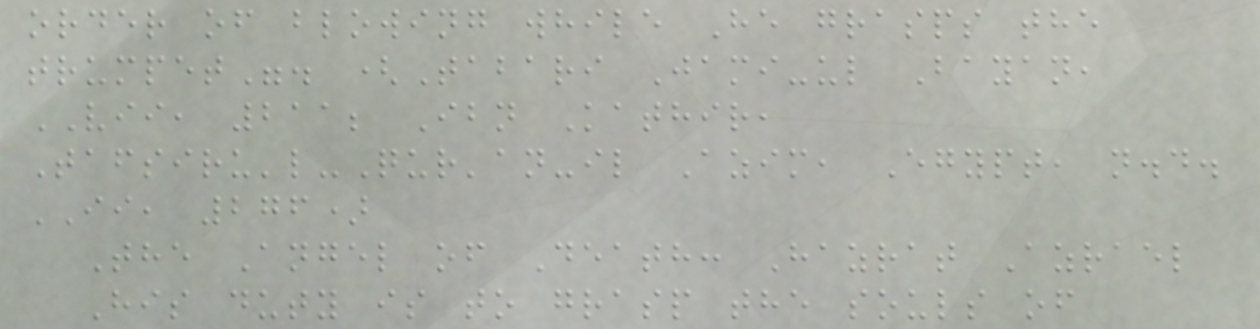order of blowing while He grasps the
trumpet". (Tabari Jami-ul Bayan,
VII, 211; Ibn Kathir,
Tafsiru'l-Qur'an-il Azim, Egypt, n.d.
II, 276)
The Angel of Death: Hazrat Azrael
His duty is to grasp the souls of
